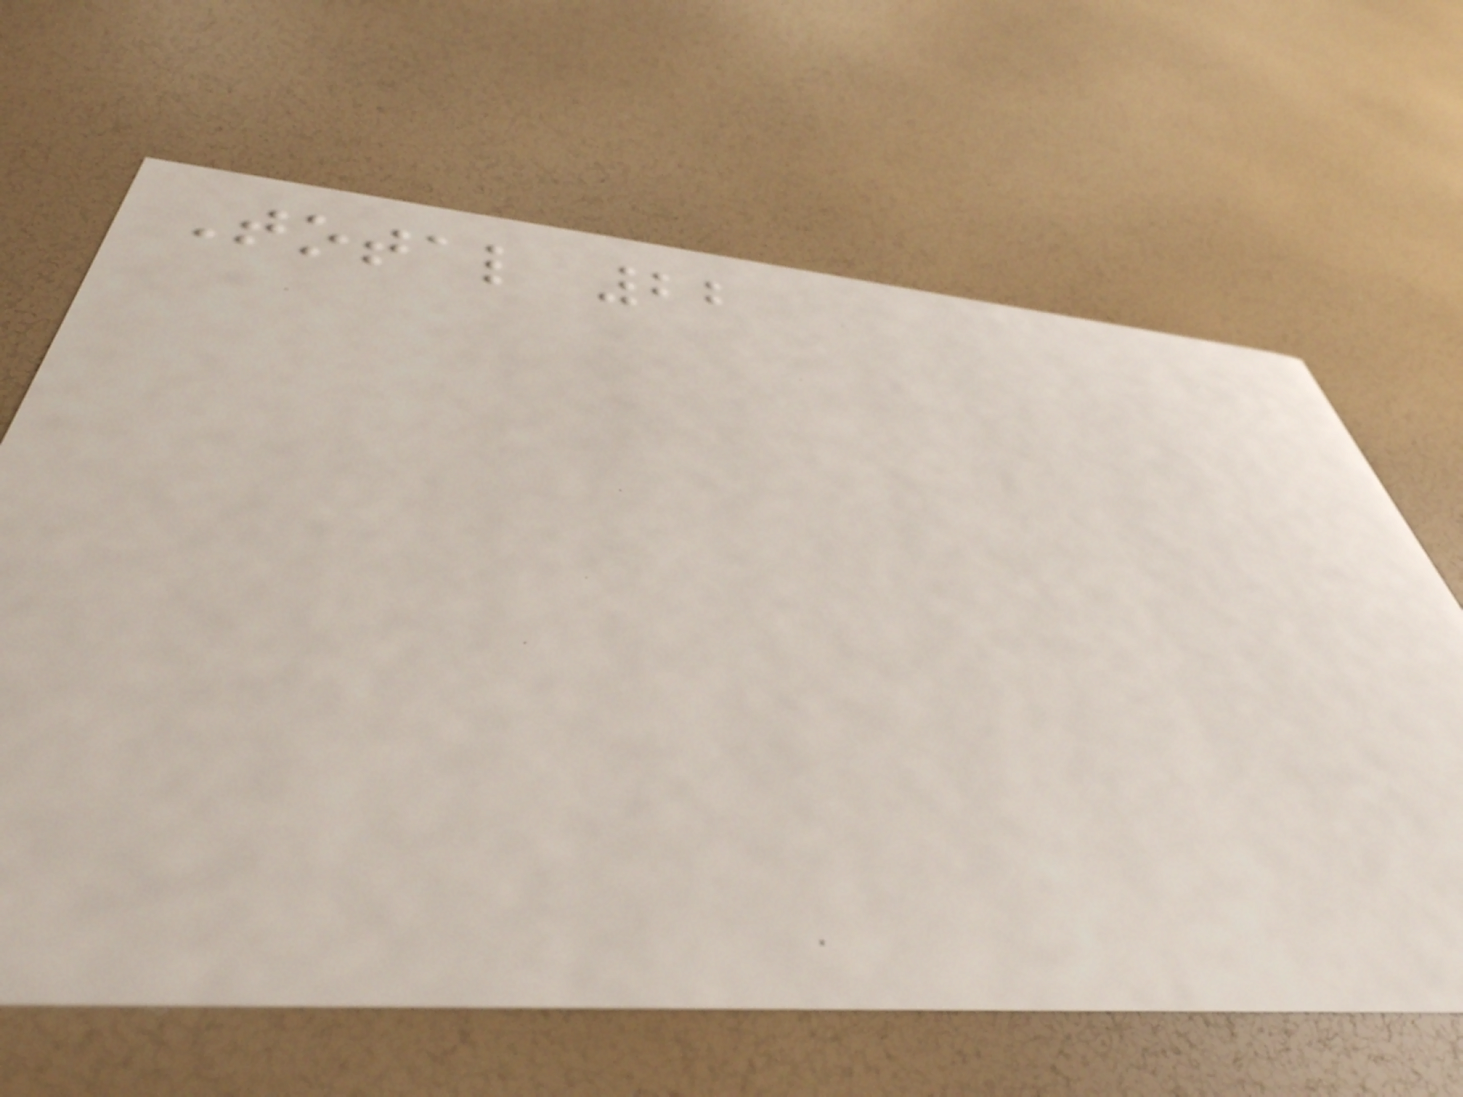Total 22
